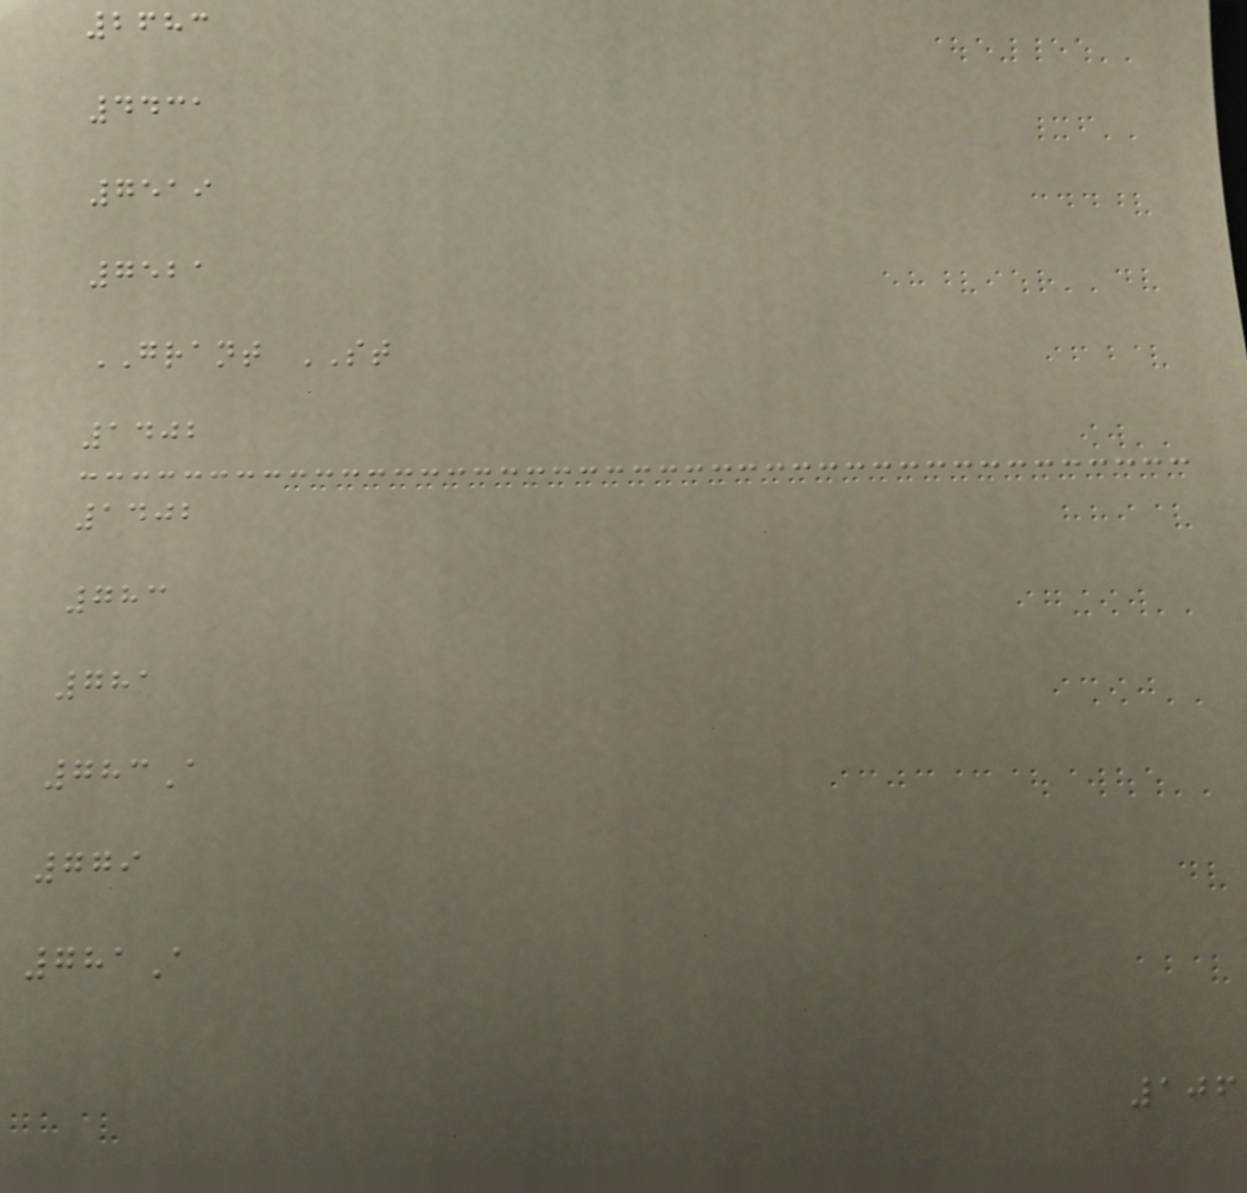2683
4431
7519
7521
GRANT ST
1402
1402
783
781
783A
779
781A
106
